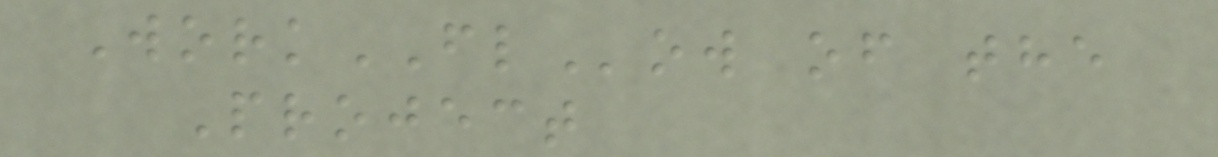WorkFLow of the
Project
